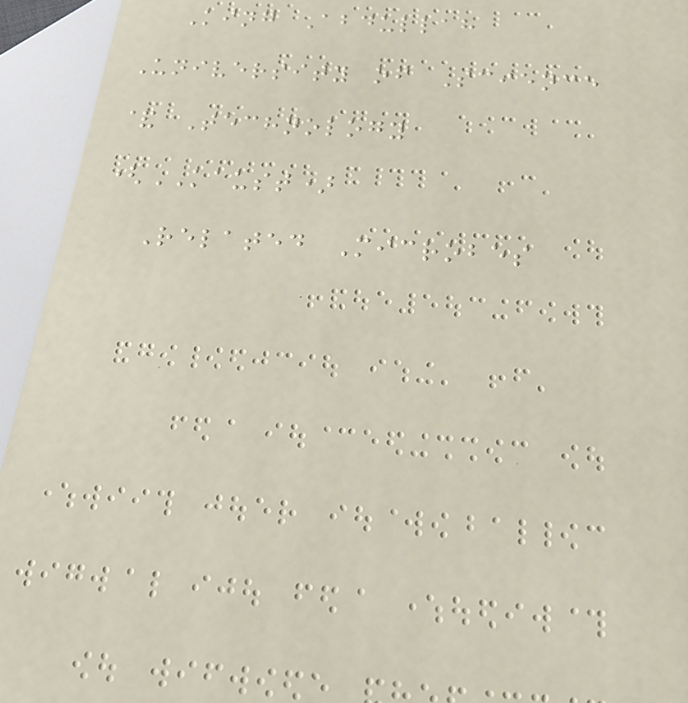King Abdullah
University of Science
& Technology
(KAUST)
Related Microbes
